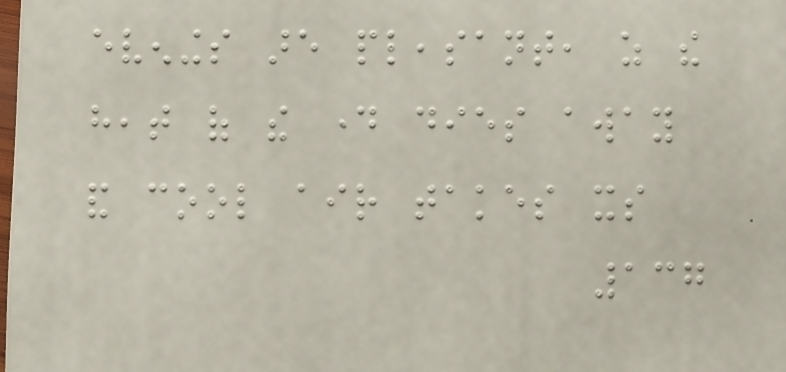evenings are pleasant, as the
heat of the day dies away
and cool air takes its
137
